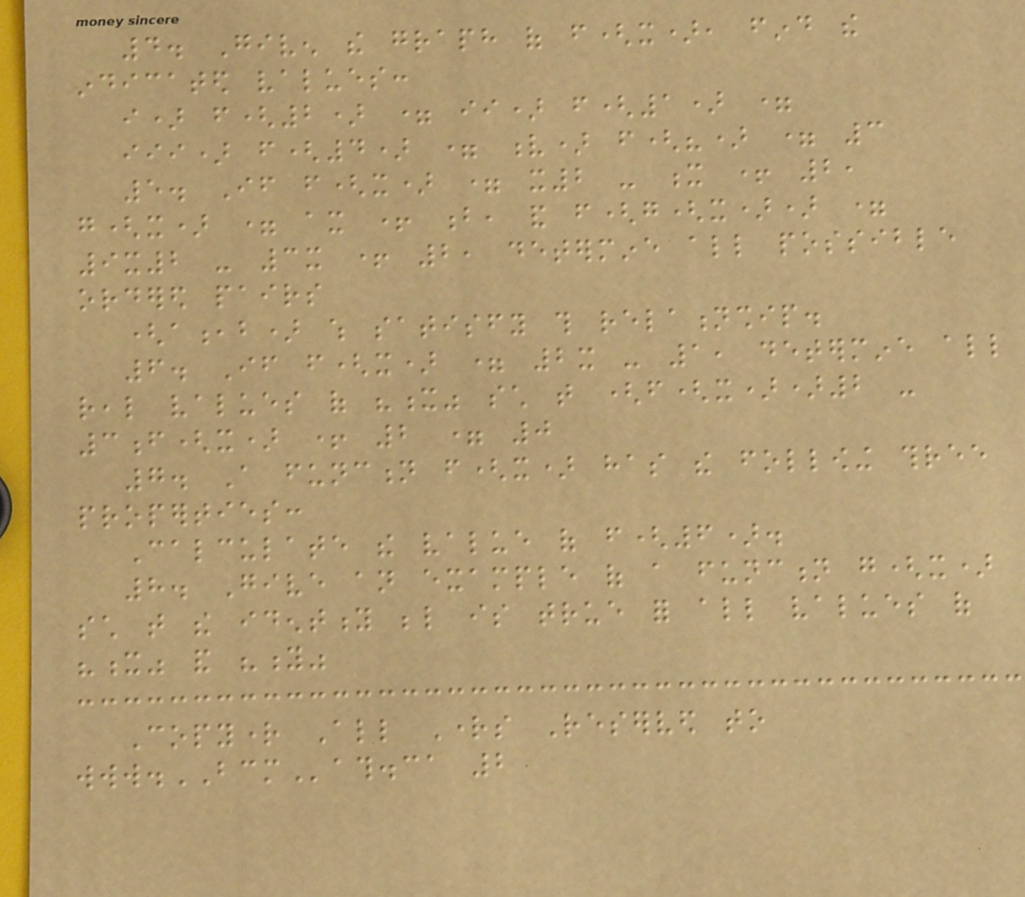4. Given the graph of f(x), find the
indicated values:
i) f(2) = ii) f(1) =
iii) f(4) = v) f(?) = 3
5. If f(x) = x2 - x + 2,
g(x) = ax + b, and f(g(x)) =
9x2 - 3x + 2, determine all possible
ordered pairs
(a,b) which satisfy this relationship.
6. If f(x) = 2x - 1, determine all
real values of "x" such that (f(x))2 -
3f(x) + 2 = 0
7. A function f(x) has the following three
properties:
Calculate the value of f(6).
8. Give an example of a function g(x)
such that the identity below is true for all values of
"x" and "y"
Copyright All Rights Reserved to
www.BCMath.ca 2
